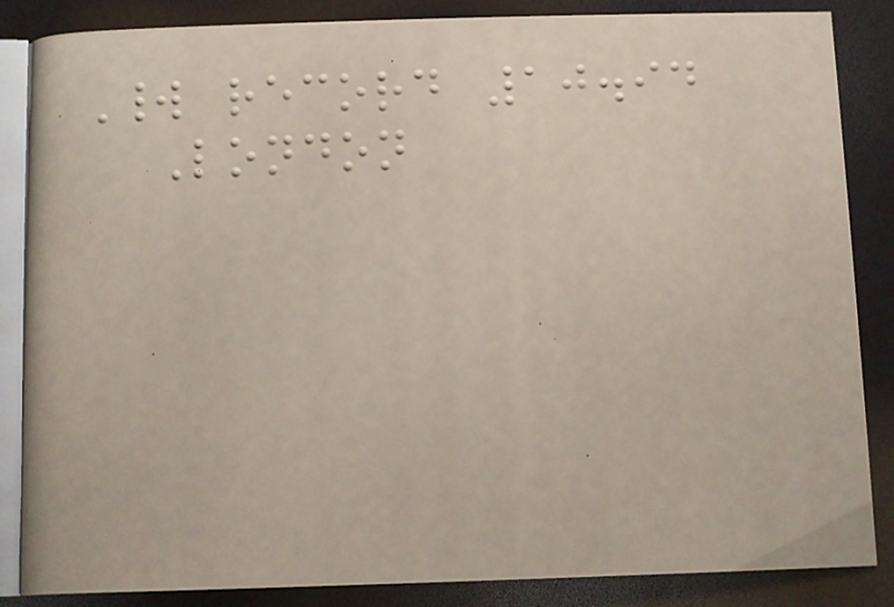World record 10.94
London
